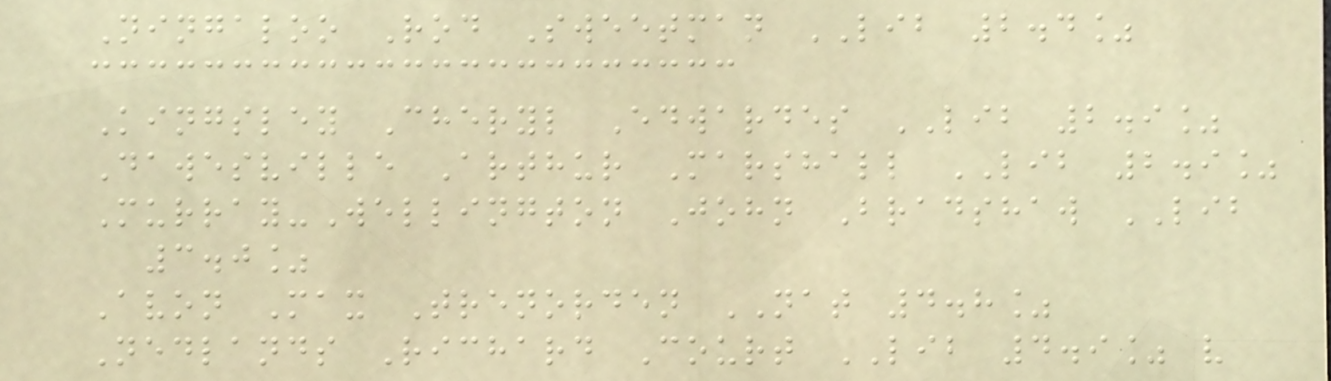Ningaloo Rod Sweetman LIB 2.4%
Kingsley Cheryl Edwardes LIB 2.9%
Dawesville Arthur Marshall LIB 2.9%
Murray-Wellington John Bradshaw LIB
3.0%
Avon Max Trenorden NAT 4.8%
Nedlands Richard Court LIB 4.9% v
